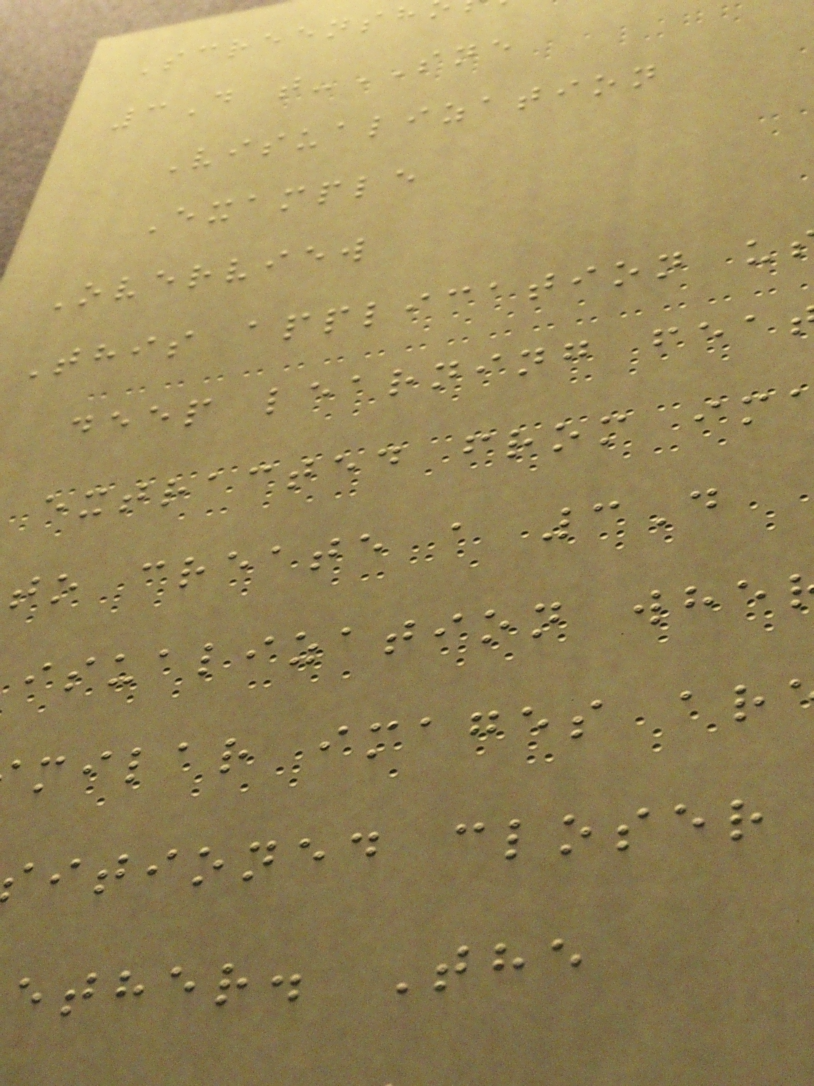Screensh
3D t-SNE
Visualization
Example
Overview
This application u
deep learning fea
extracted from im
to create a 3D
isualization whe
milar images ar
itioned closer
ether. The
